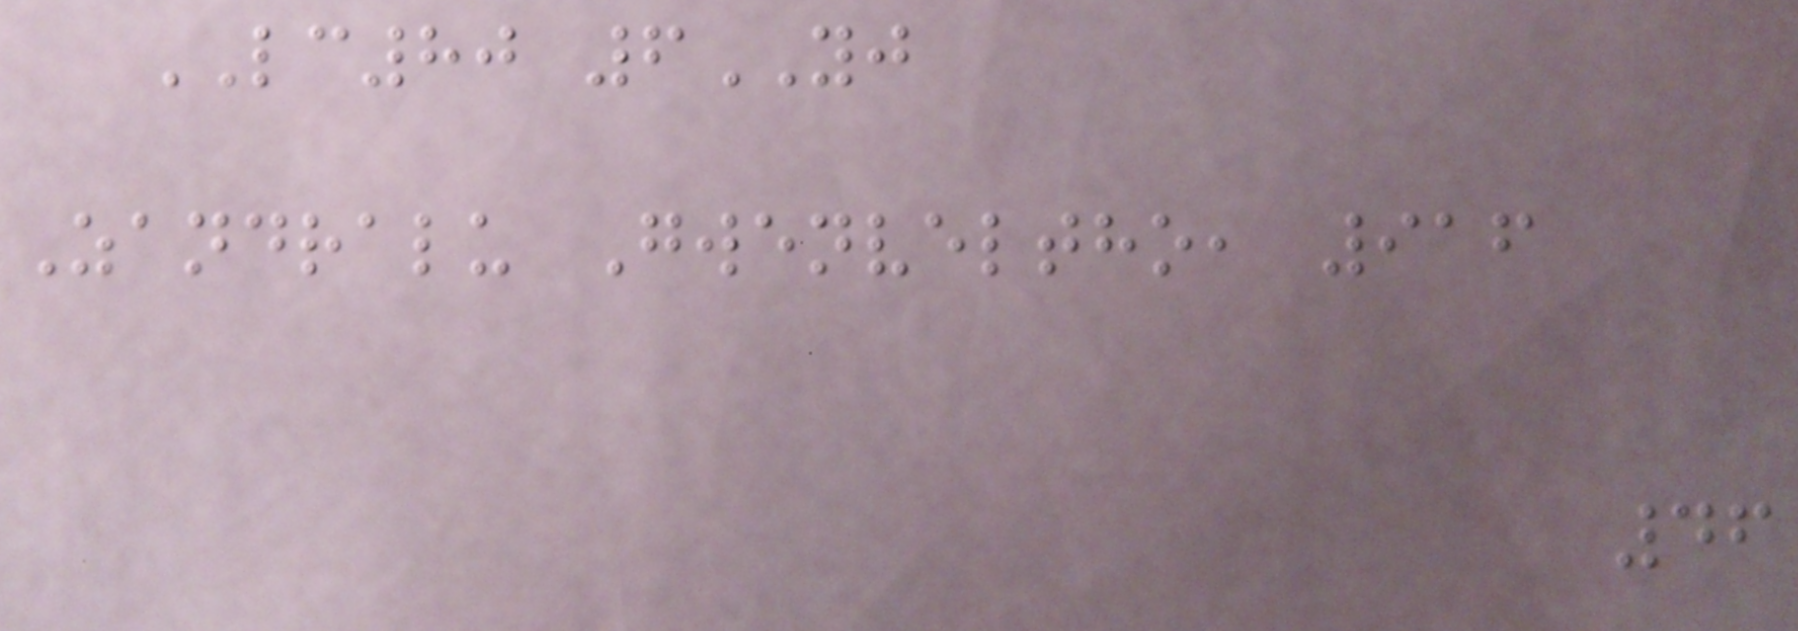LC80 6YJ
Zandralu Gwenveltho, 916
46
